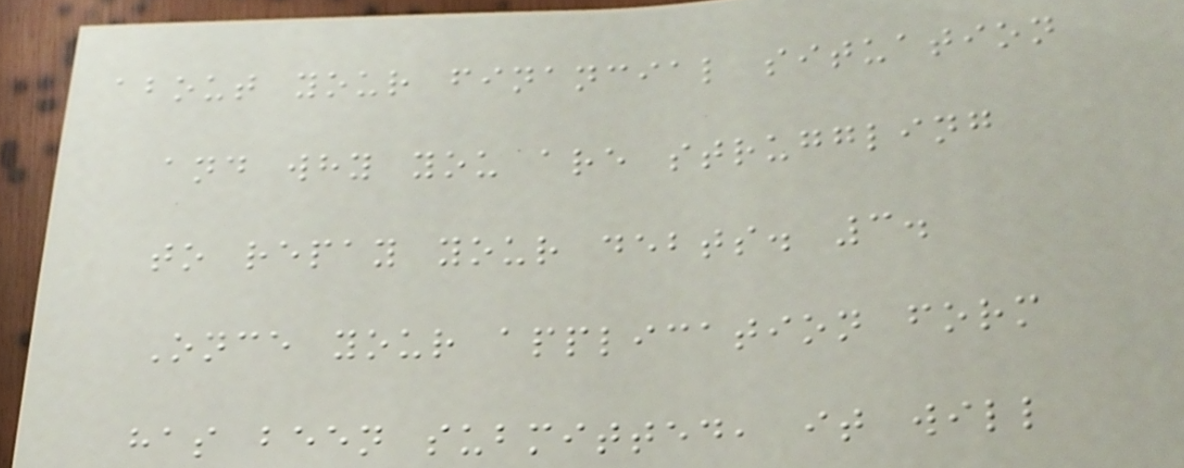about your financial situation
and why you are struggling
to repay your debts. 3.
Once your application form
has been submitted, it will
